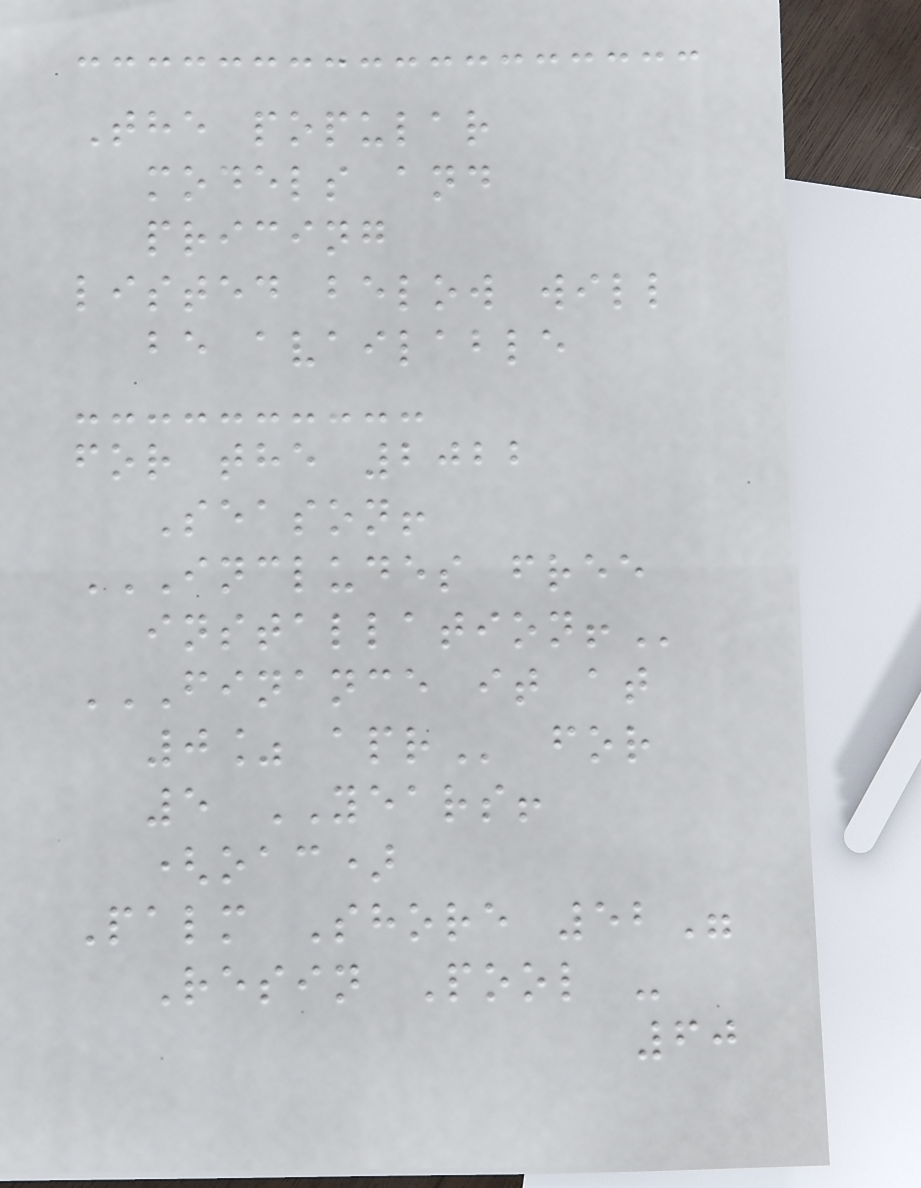The popular
models and
pricing
listed below will
be available
for the 2022
Season!
INCLUDES FREE
INSTALLATION!
FINANCE IT AT
0% APR for
5 YEARS!
(oac)
Palm Shore 52"
Resin Pool -
60
